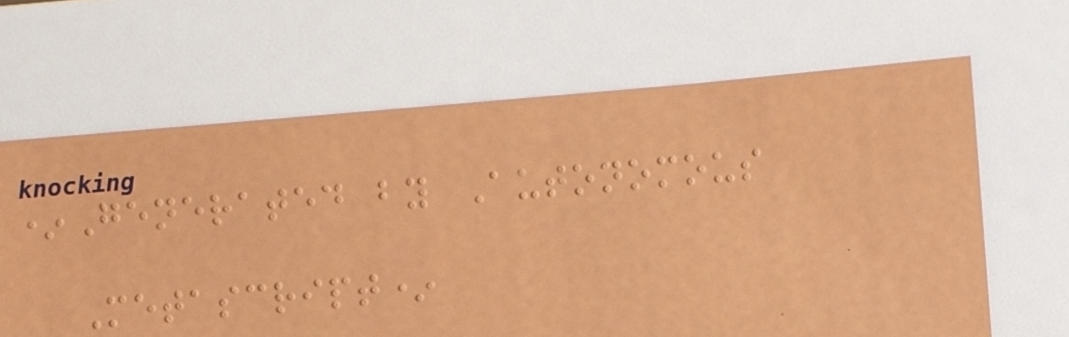*Generated by Autonomous
Metascript*
